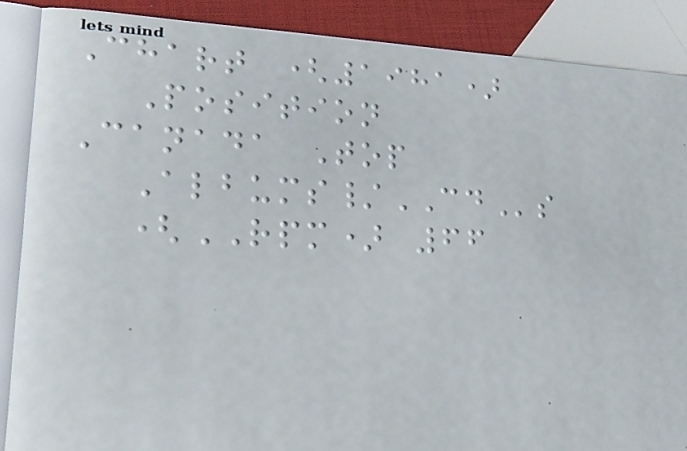Chart (1981)
Position
Canada Top
Albums/CDs
(RPM) 66
